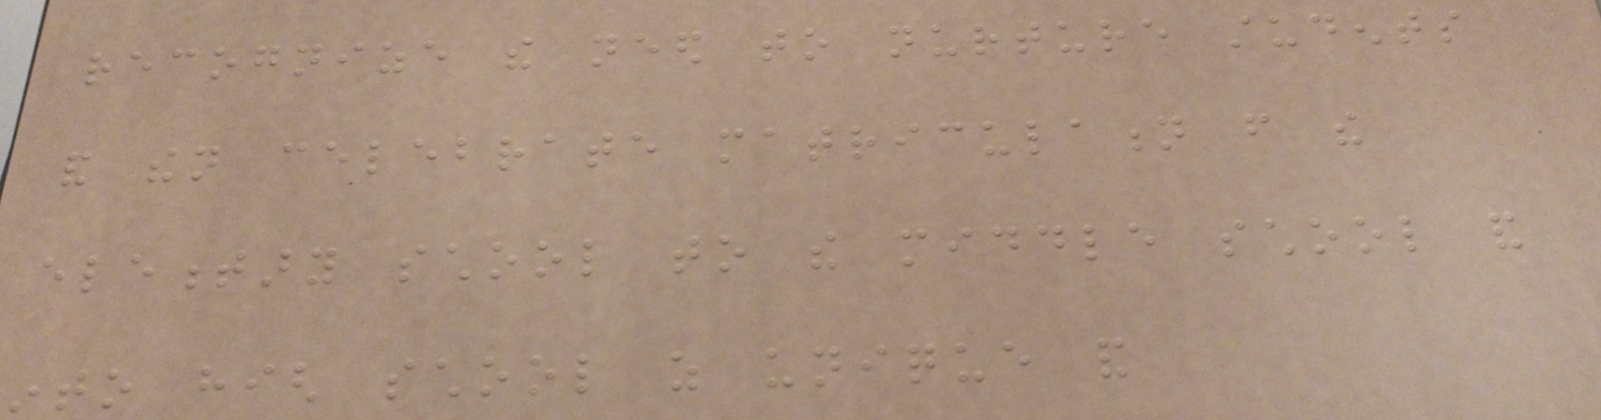recognize the need to nurture students
and then celebrate matriculation from the
elementary school to the middle school and
into high school as unique and
